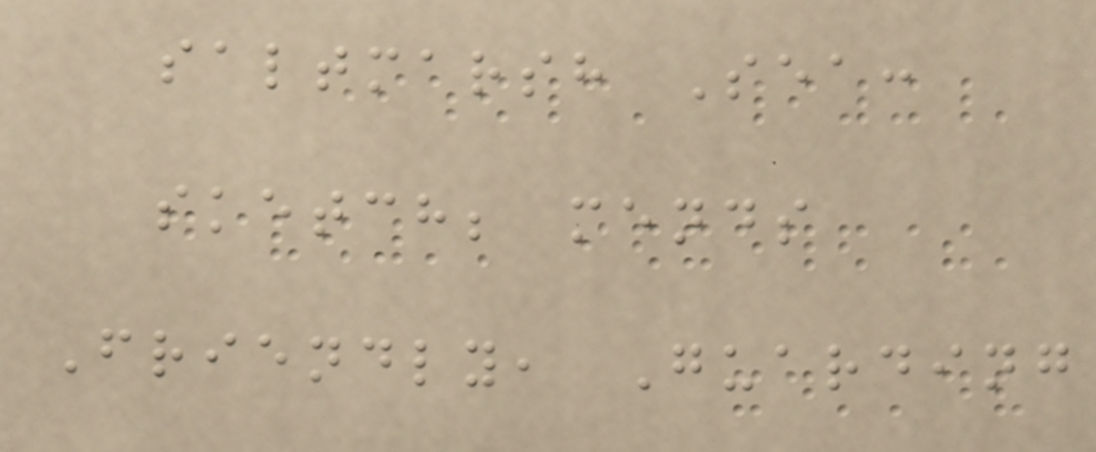saltmarsh Sea:
sketch; mends
Friendly, Guarding
